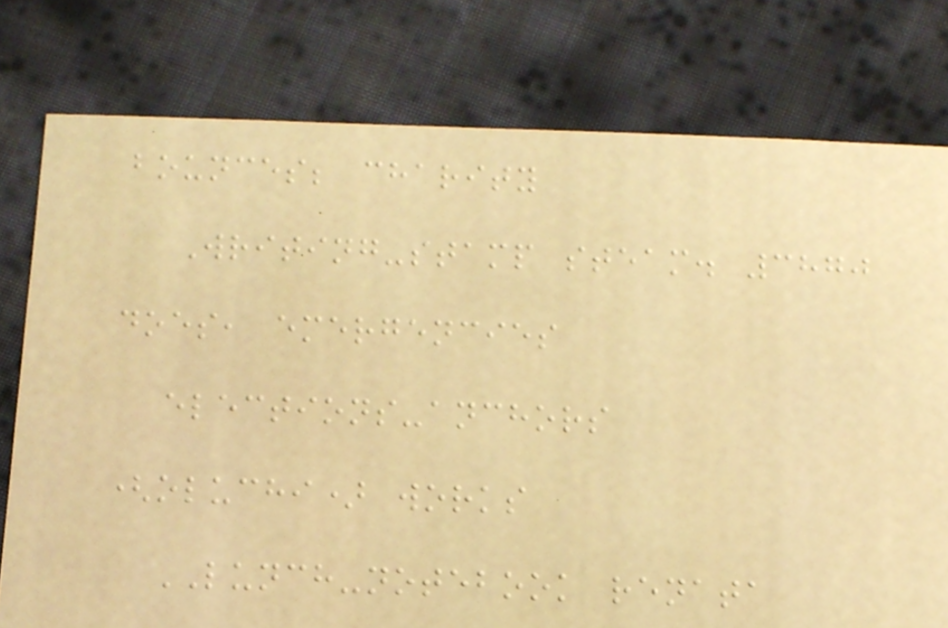bounces; charity
Writing-stamp steam. 3870
does, emergencies
elections-anchors
(oluchi) works
LUNCH-notebook renata
